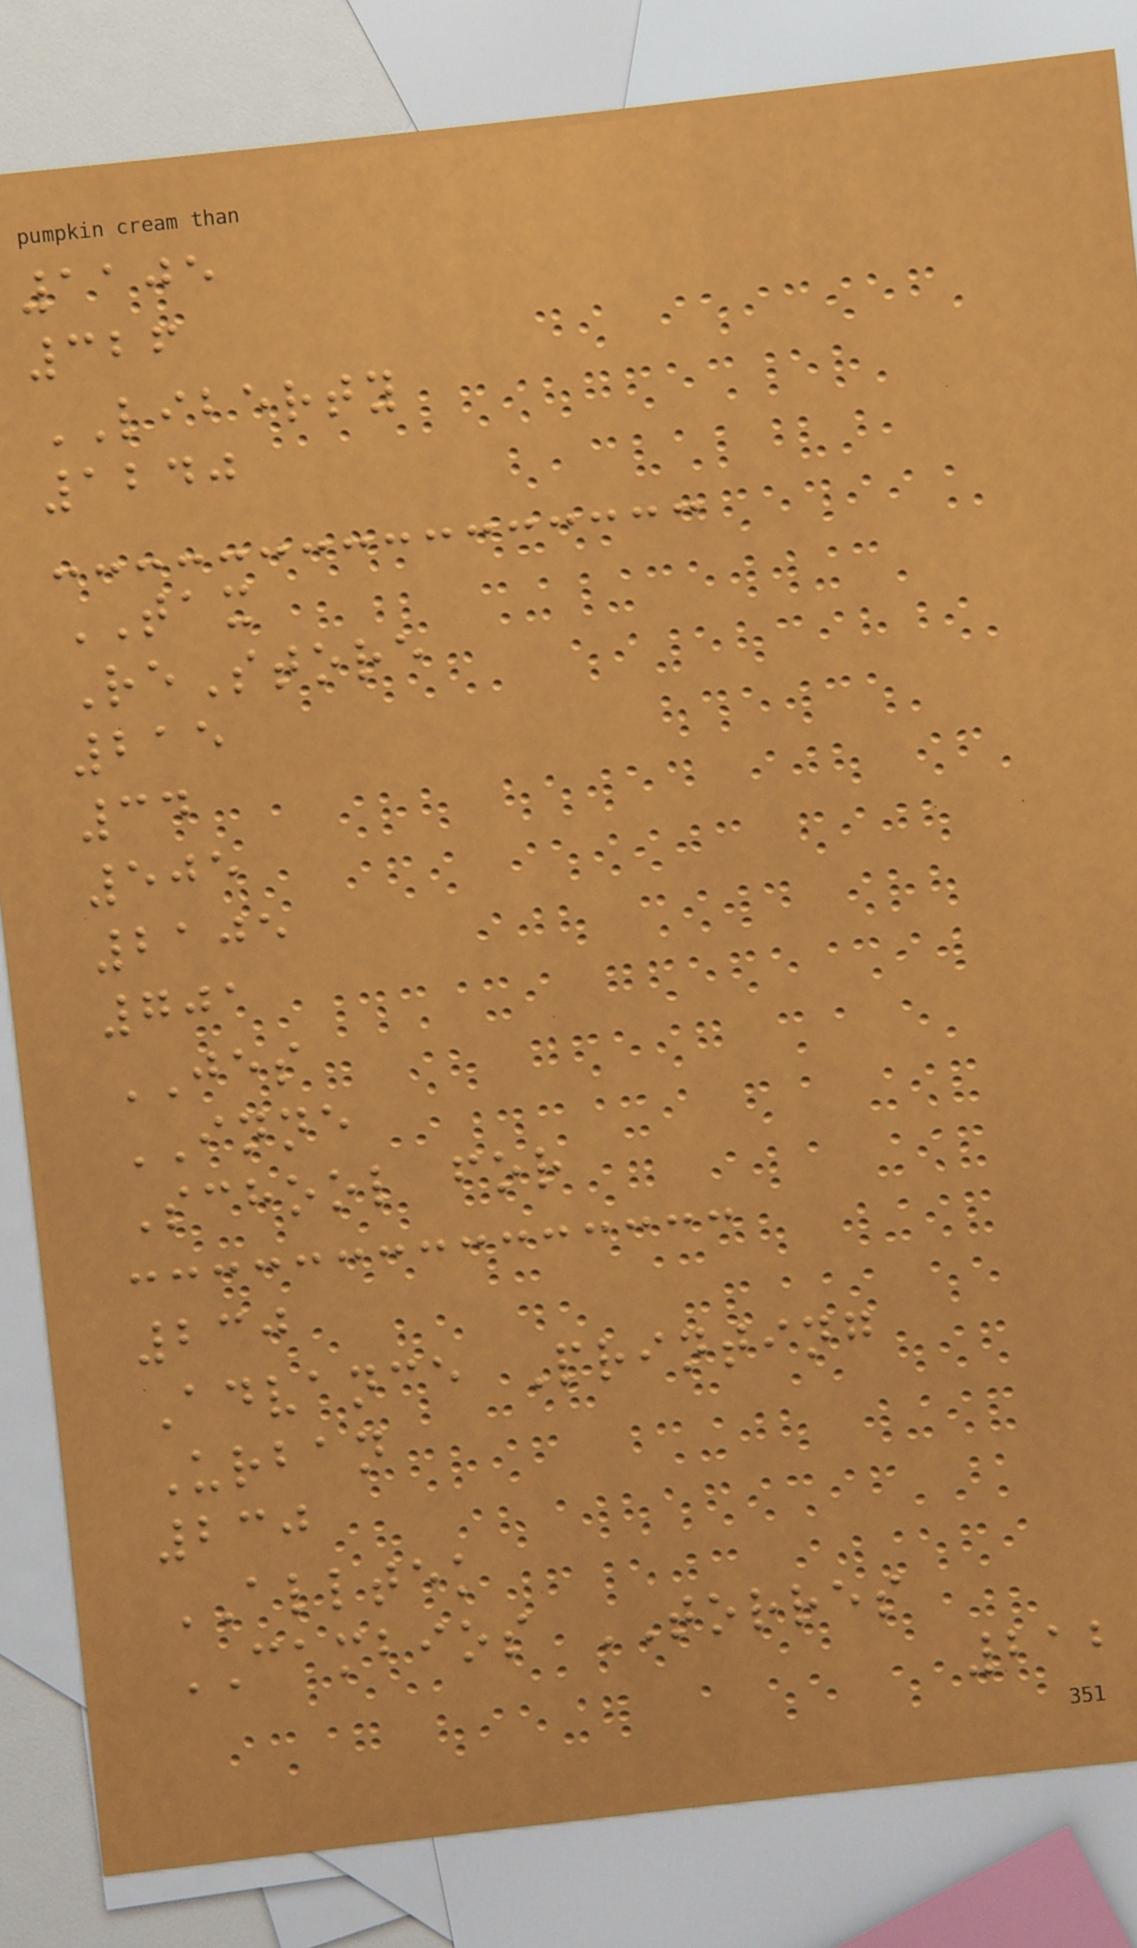1105
326
LIBERTY
1240
TAX
ReStore
215
34
505
2105
701
JES
INNE
School for
230
Advance Printing
Urban
230
ALLTEK
CAMBIOS TORRES
212
